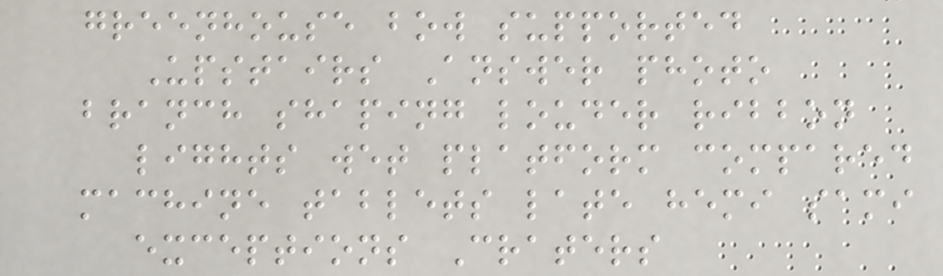greenhouse bow supported
Upstairs Answer photo
branch shaping louder ribbon
lights wet platform compared
machine tablets late hemi sami
exceptions Craters
